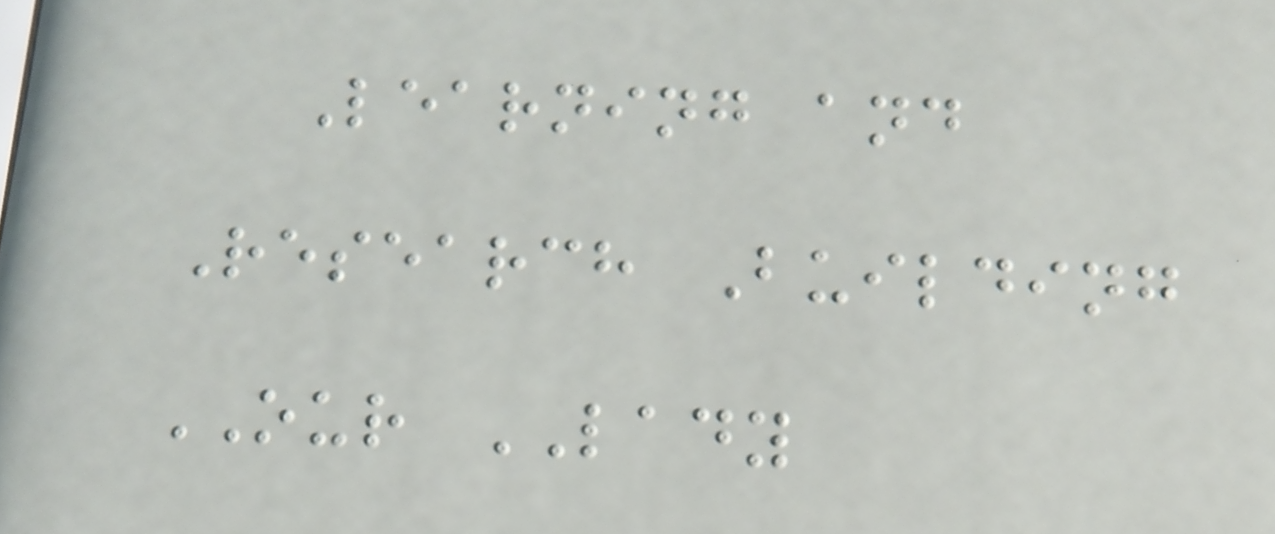Learning and
Research Building
OUR LADY
